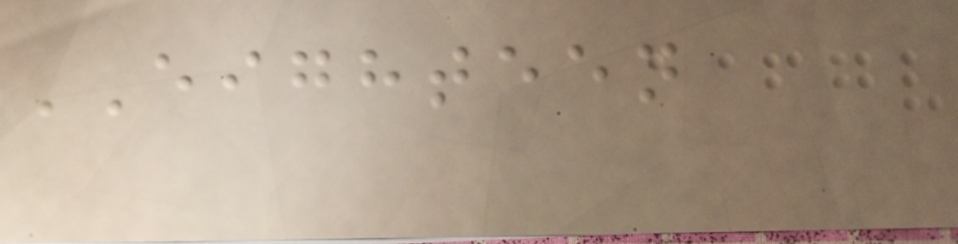EIGHTEEN
